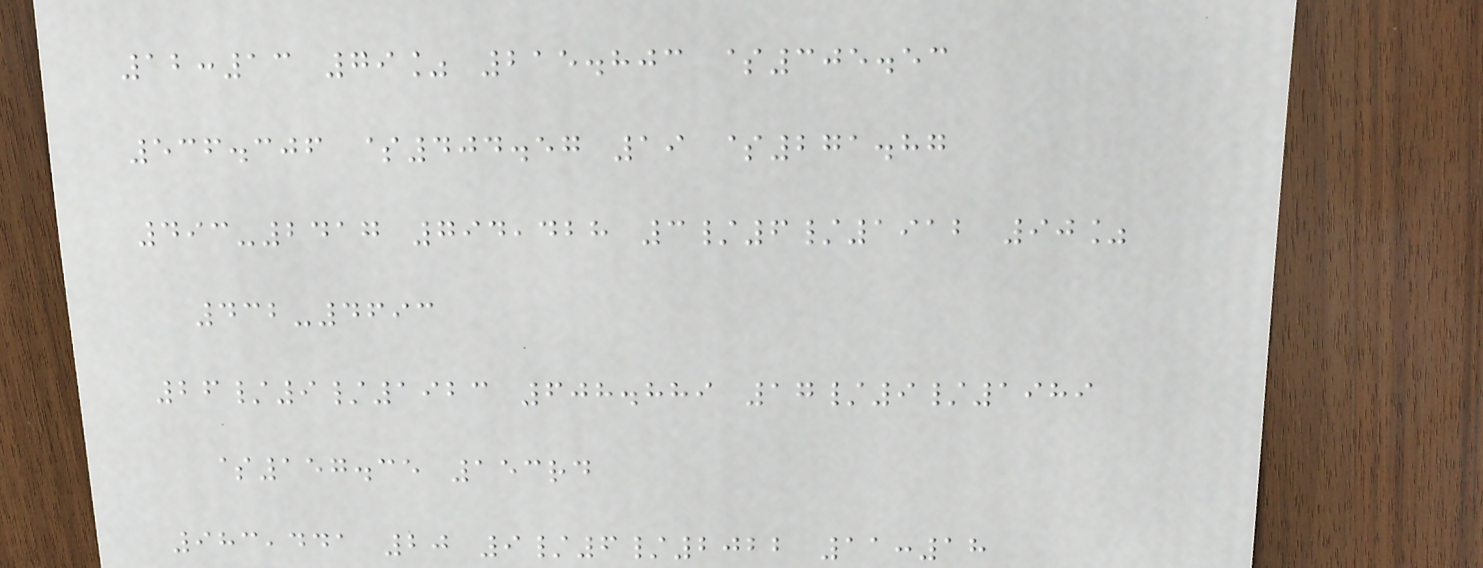12:13 79% 215.803 $305.53
536.306 $404.57 19 $271.87
493-2417 794,428 3/6/1912 90%
432-4693
26/9/1923 608.889 17/9/1989
$157.35 153rd
983,441 20 9/6/2022 11:18
